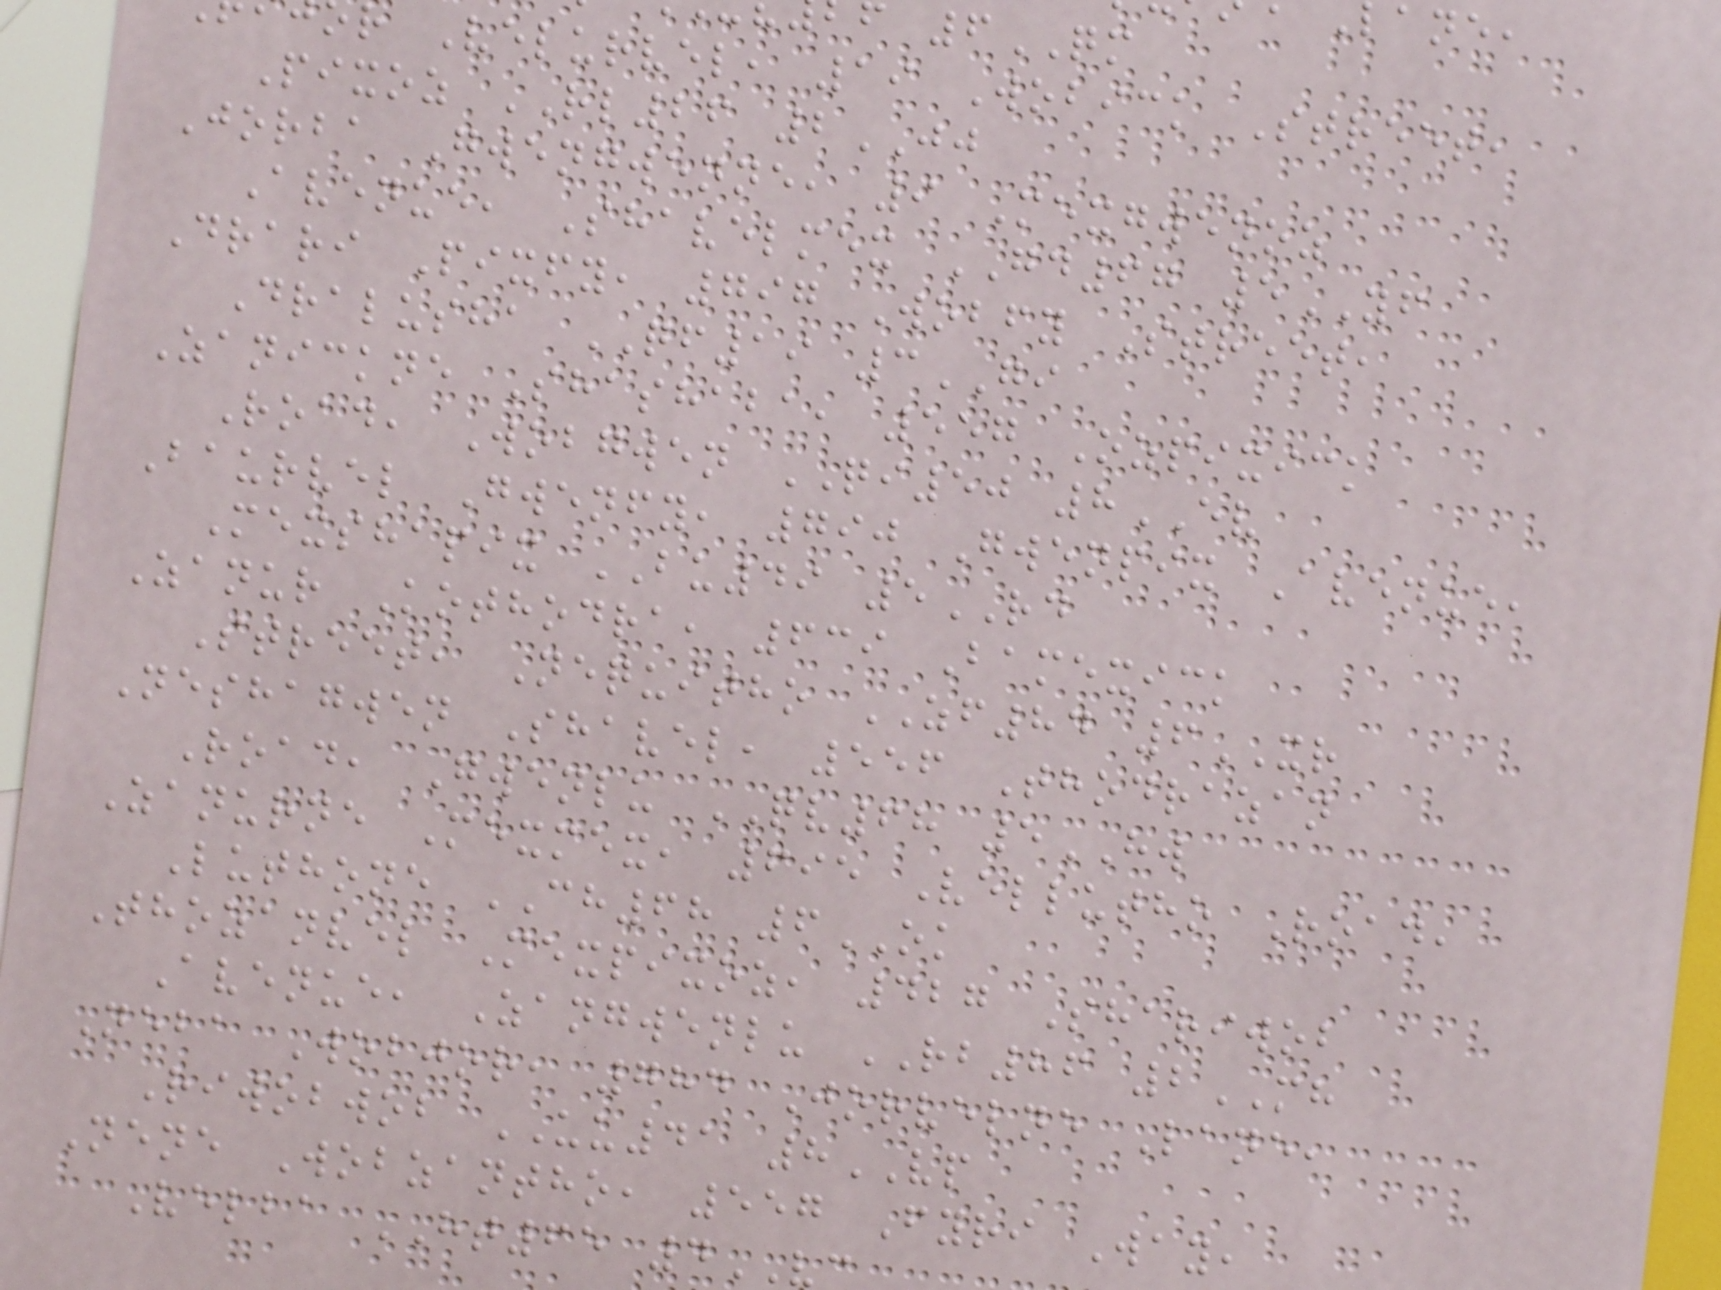f 6QM
r Velurvel, 19 Wobick Street,
Pixoz RL26 2JJ
Jorba Gwengwenne, 9 Mexgwenoz
Avenue, Shavelmex GD67 5YF
Drari Pixfy, 797 Wobfy Street,
Dralusha QF19 3GI
Zanickne Shashaba, 557 Ozpixick
Road, Wobgwen QI50 8EV
Baurvel Gwenfy, 790 Gwenpix Avenue,
Mexshapix BU49 5RD
Zanur Kothodra, 639 Bamexick
Street, Nequitho ZF84 6XR
Neshagwen Shavel, 556 Thodrazan
Road, Gwenlu QV68 5HW
Zanurne Mexmex, 695 Vellutho Road,
Luthone CH68 6OK
Thozanvel Mexpixoz, 427 Shariwob
Avenue, Zangwenlu RB86 2MH
Neba Wobjor, 784 Jorvelne Lane,
Riwobwob UU41 8VP
Nene Wobzantho, 557 Fyri Way,
Velba HT65 4
